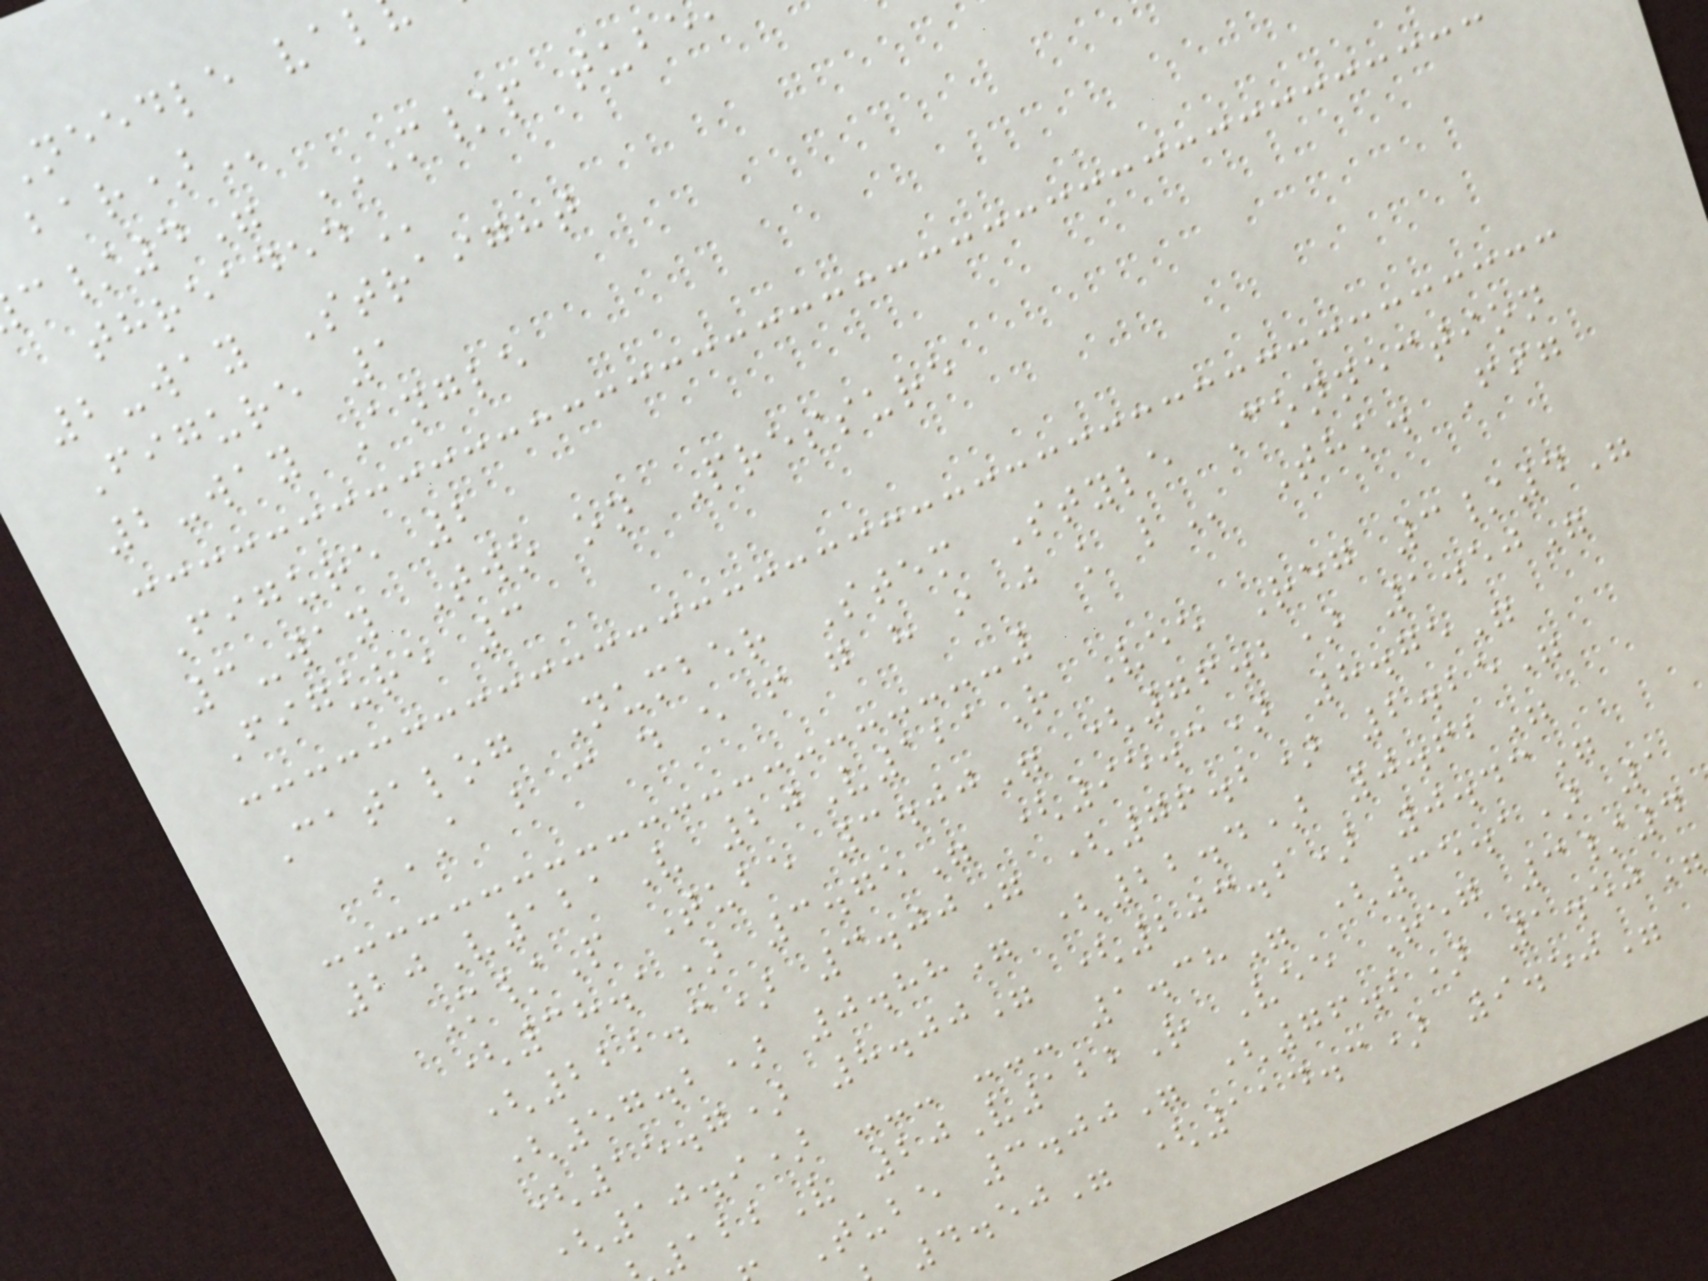2-way Straight
Figure 1
2-way Angle
Figure 2
3-way Two on Pressure
Figure 3
Catalog Number Stem Style Connection
A B C D E F G H I J K L Thk. Fig
20V121V 20V121R Vee Reg 3/4"
M/P Tube 3.00" (76.2) 1.50"
(38.1) 3.75" (95.3) 8.75"
(222.3) 3.00" (76.2) 2.25"
(57.2) 0.88" (22.4) 0.62"
(15.7) 8.00" (203.2) 0.43"
(10.9) --- --- 1.38" (35.1) 1
122V 20V122R Vee Reg 3/4
Tube 3.00" (76.2) 1.50"
4.50" (114.3) 9.50"
